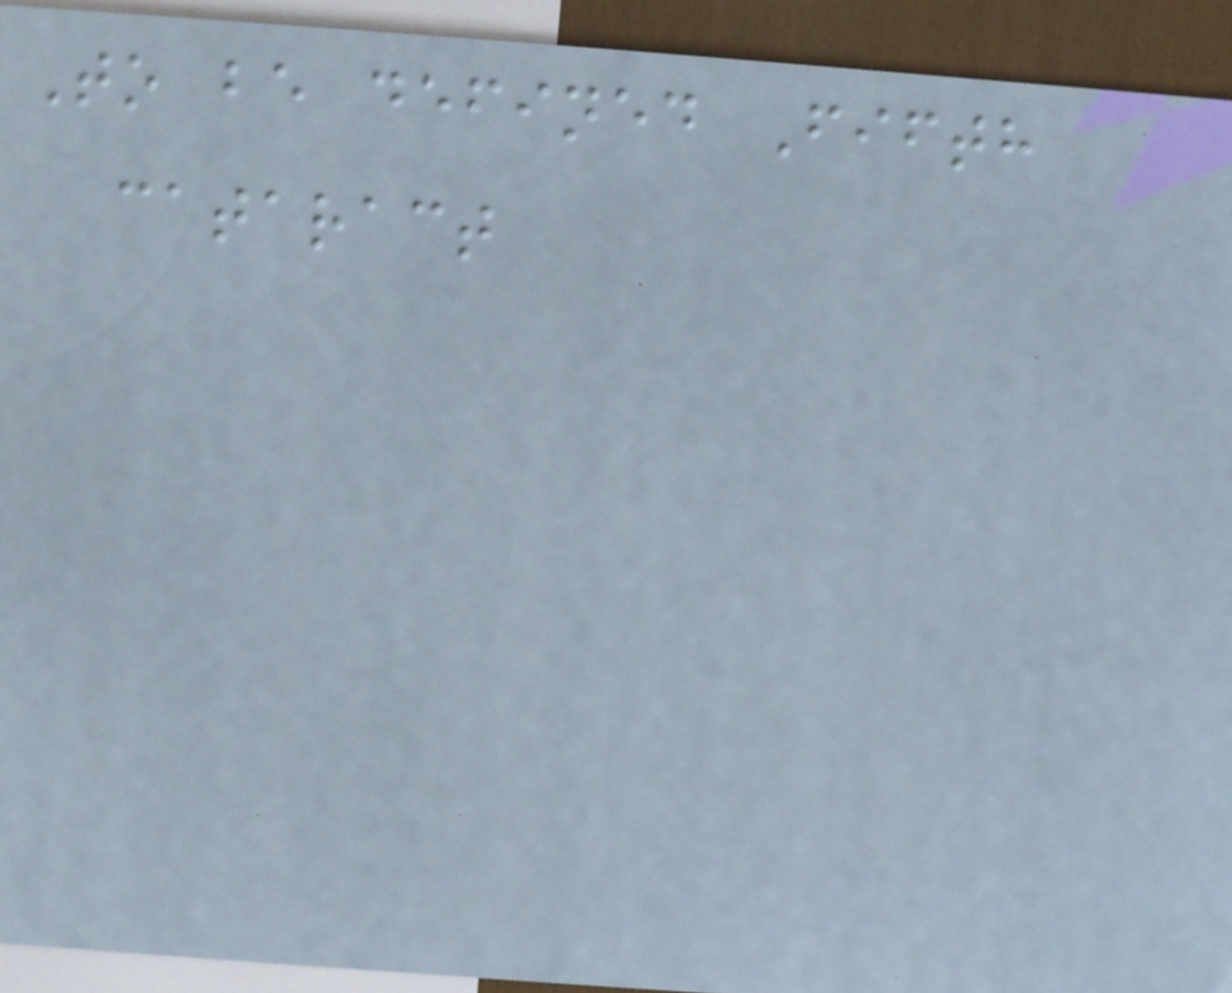To be defined Fifth
cataract
